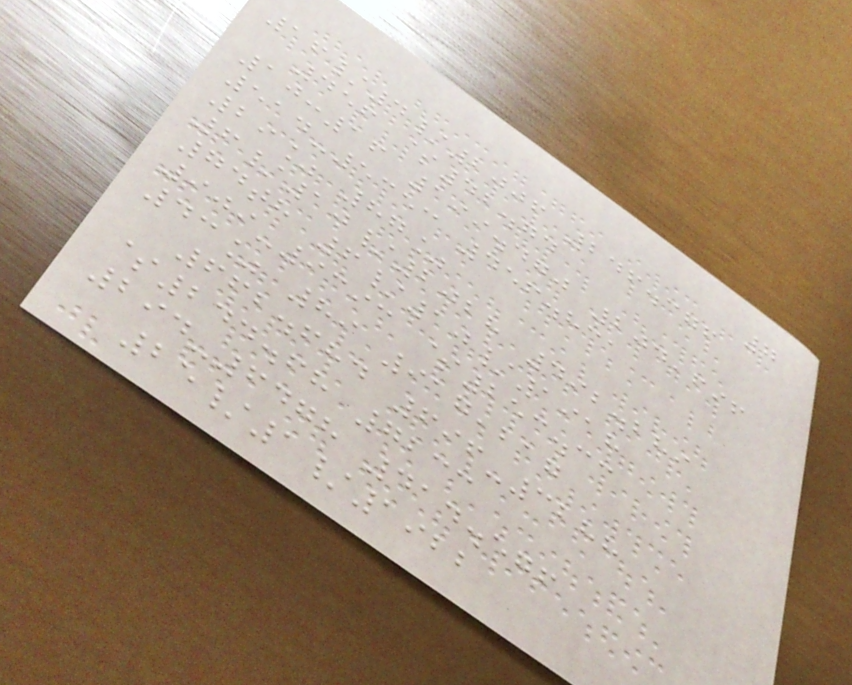7
16/4/2006 246.376
456 $42.74
10:16 199.470 204,696
514-5353 456.831
29% 87%
6/10/2028 492.289
74th 6/10/1918
909-9393 $253.33
43% 89 917,217
662.684 696-3288
$244.68 7233
294-6478 414.576
25/1/1922
